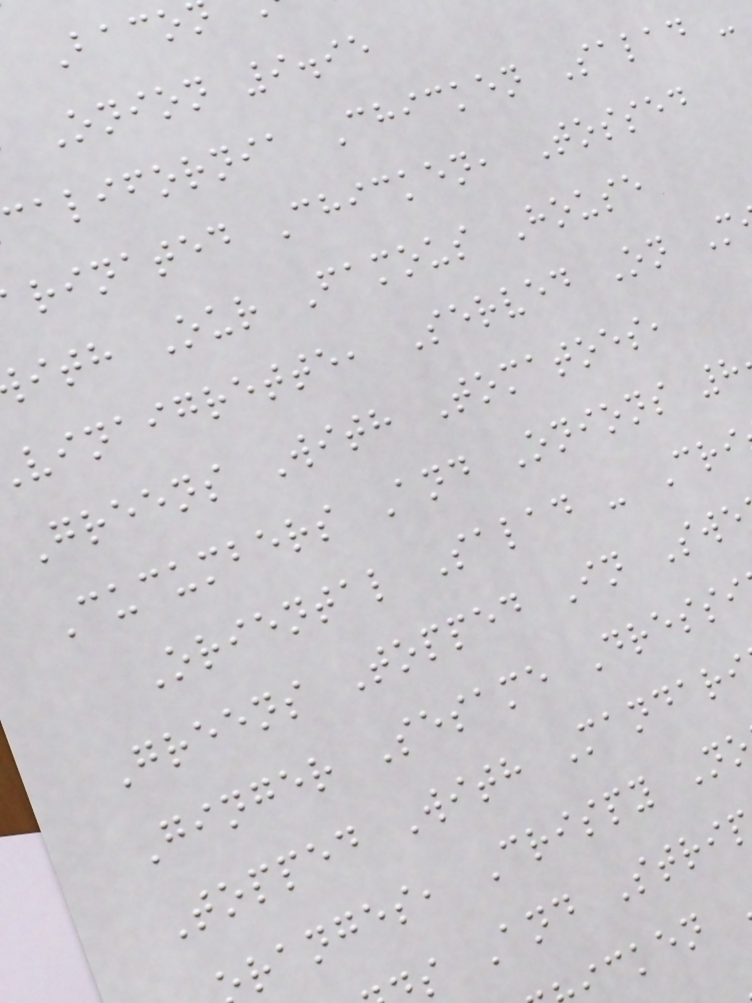Onion 9.95
california Chicken Salad -
rinated Chicken, Tossed
ith Our Famous House
vinaigrette, Served On M
Greens With Tomatoes,
Cucumbers And Onions 8
Oriental Salad - Cri
Greens Topped In Swe
Ginger Sesame Dressi
Topped With Mandari
ranges, Crispy No
s And Stri
